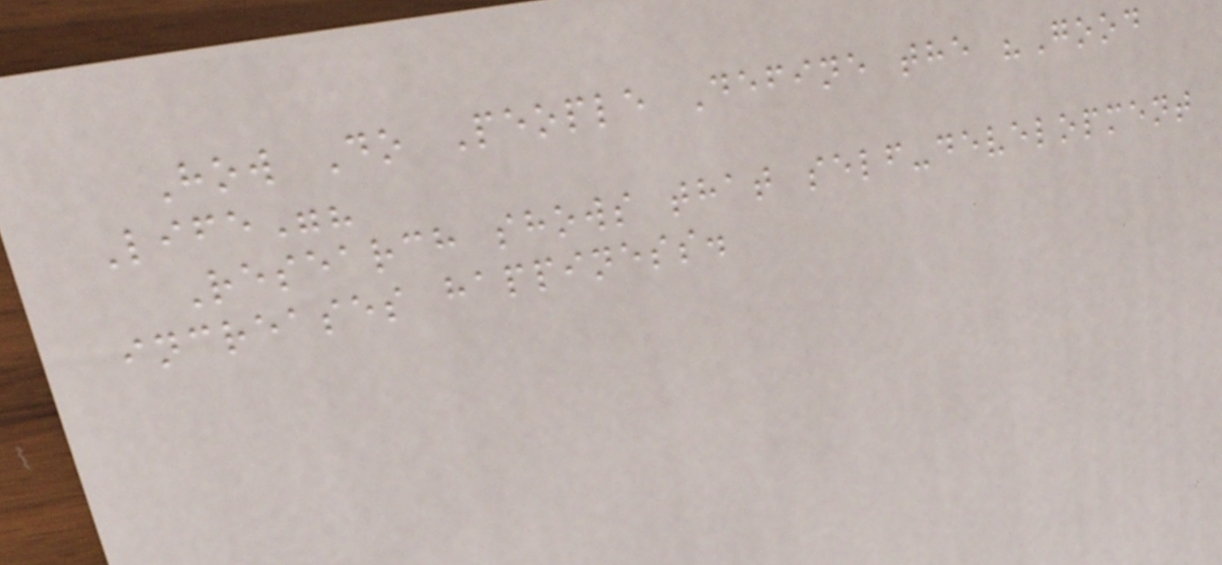How Do People Define the "Good
Life"?
Research shows that self-development
increases happiness.
